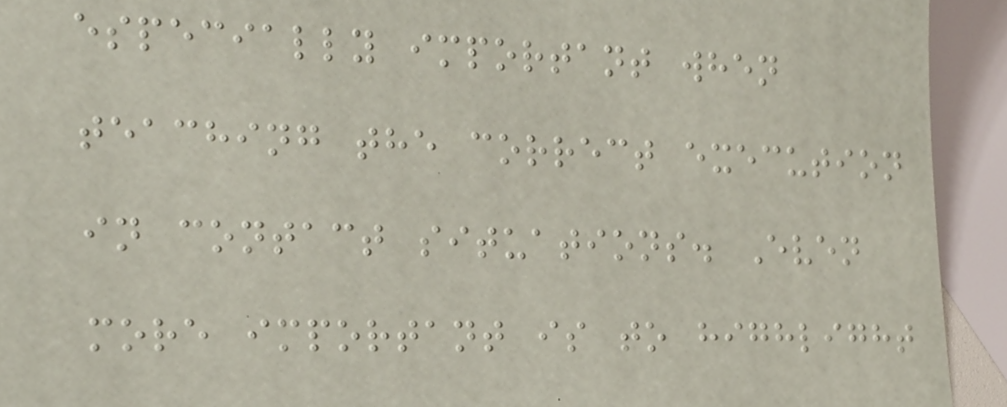especially important when
teaching the correct execution
in contact situations. Even
more important is to highlight
